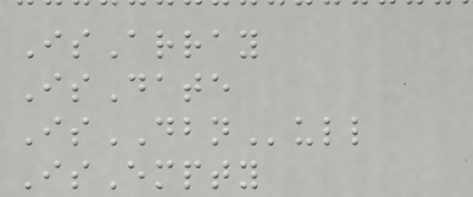IsArray
IsDate
IsDBNull
IsEmpty
